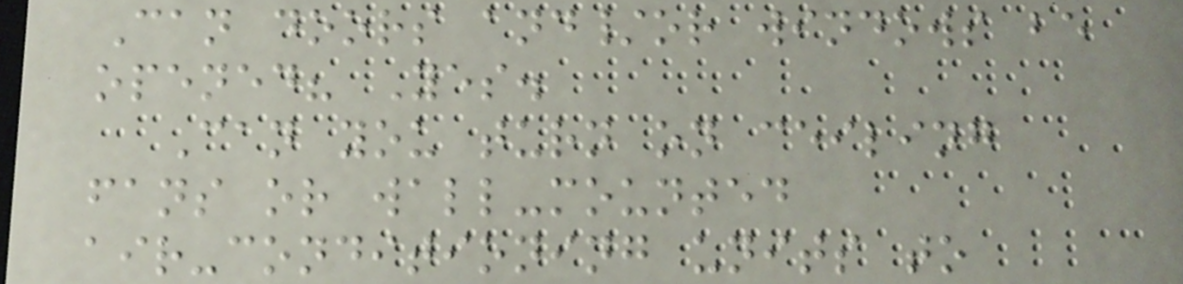Can doors and/or windows be
opened? Yes.
Can you turn on ceiling
fans or wall-mounted
air-conditioning units to
